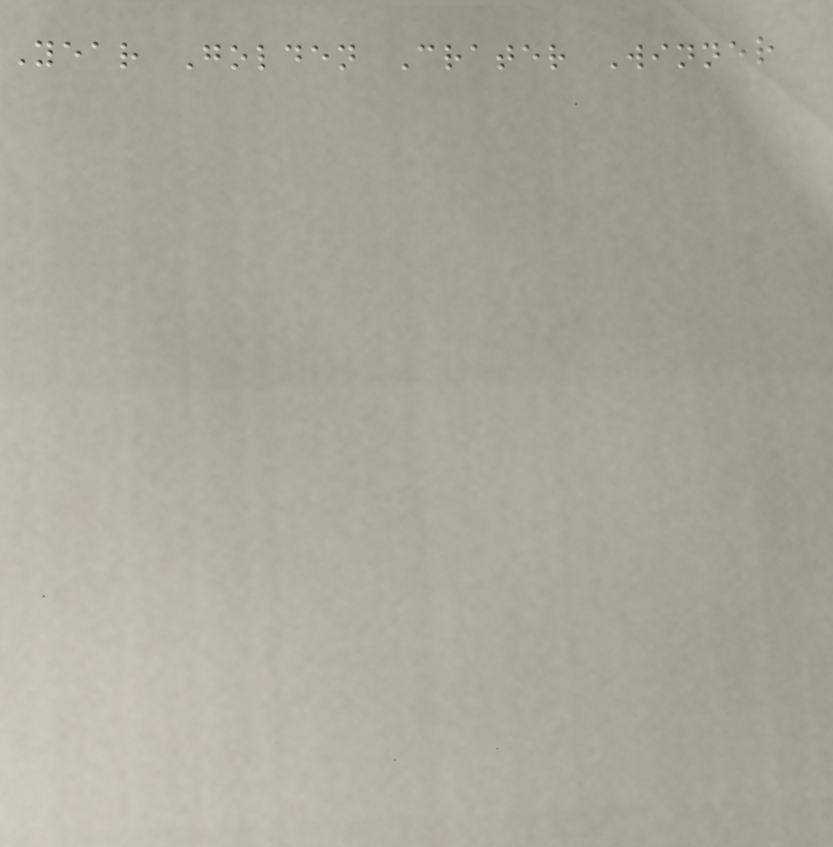Year Golden Crater Winner
